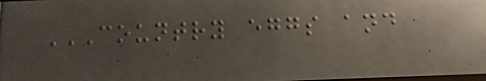COUNTRY EGGS AND
